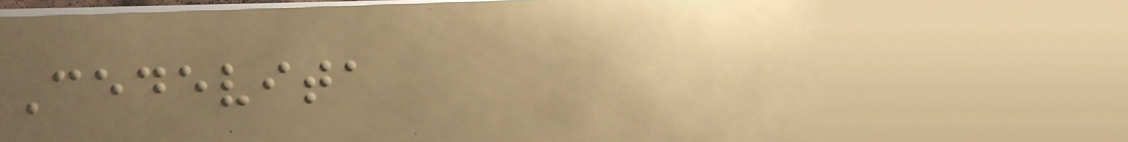Cedevita
